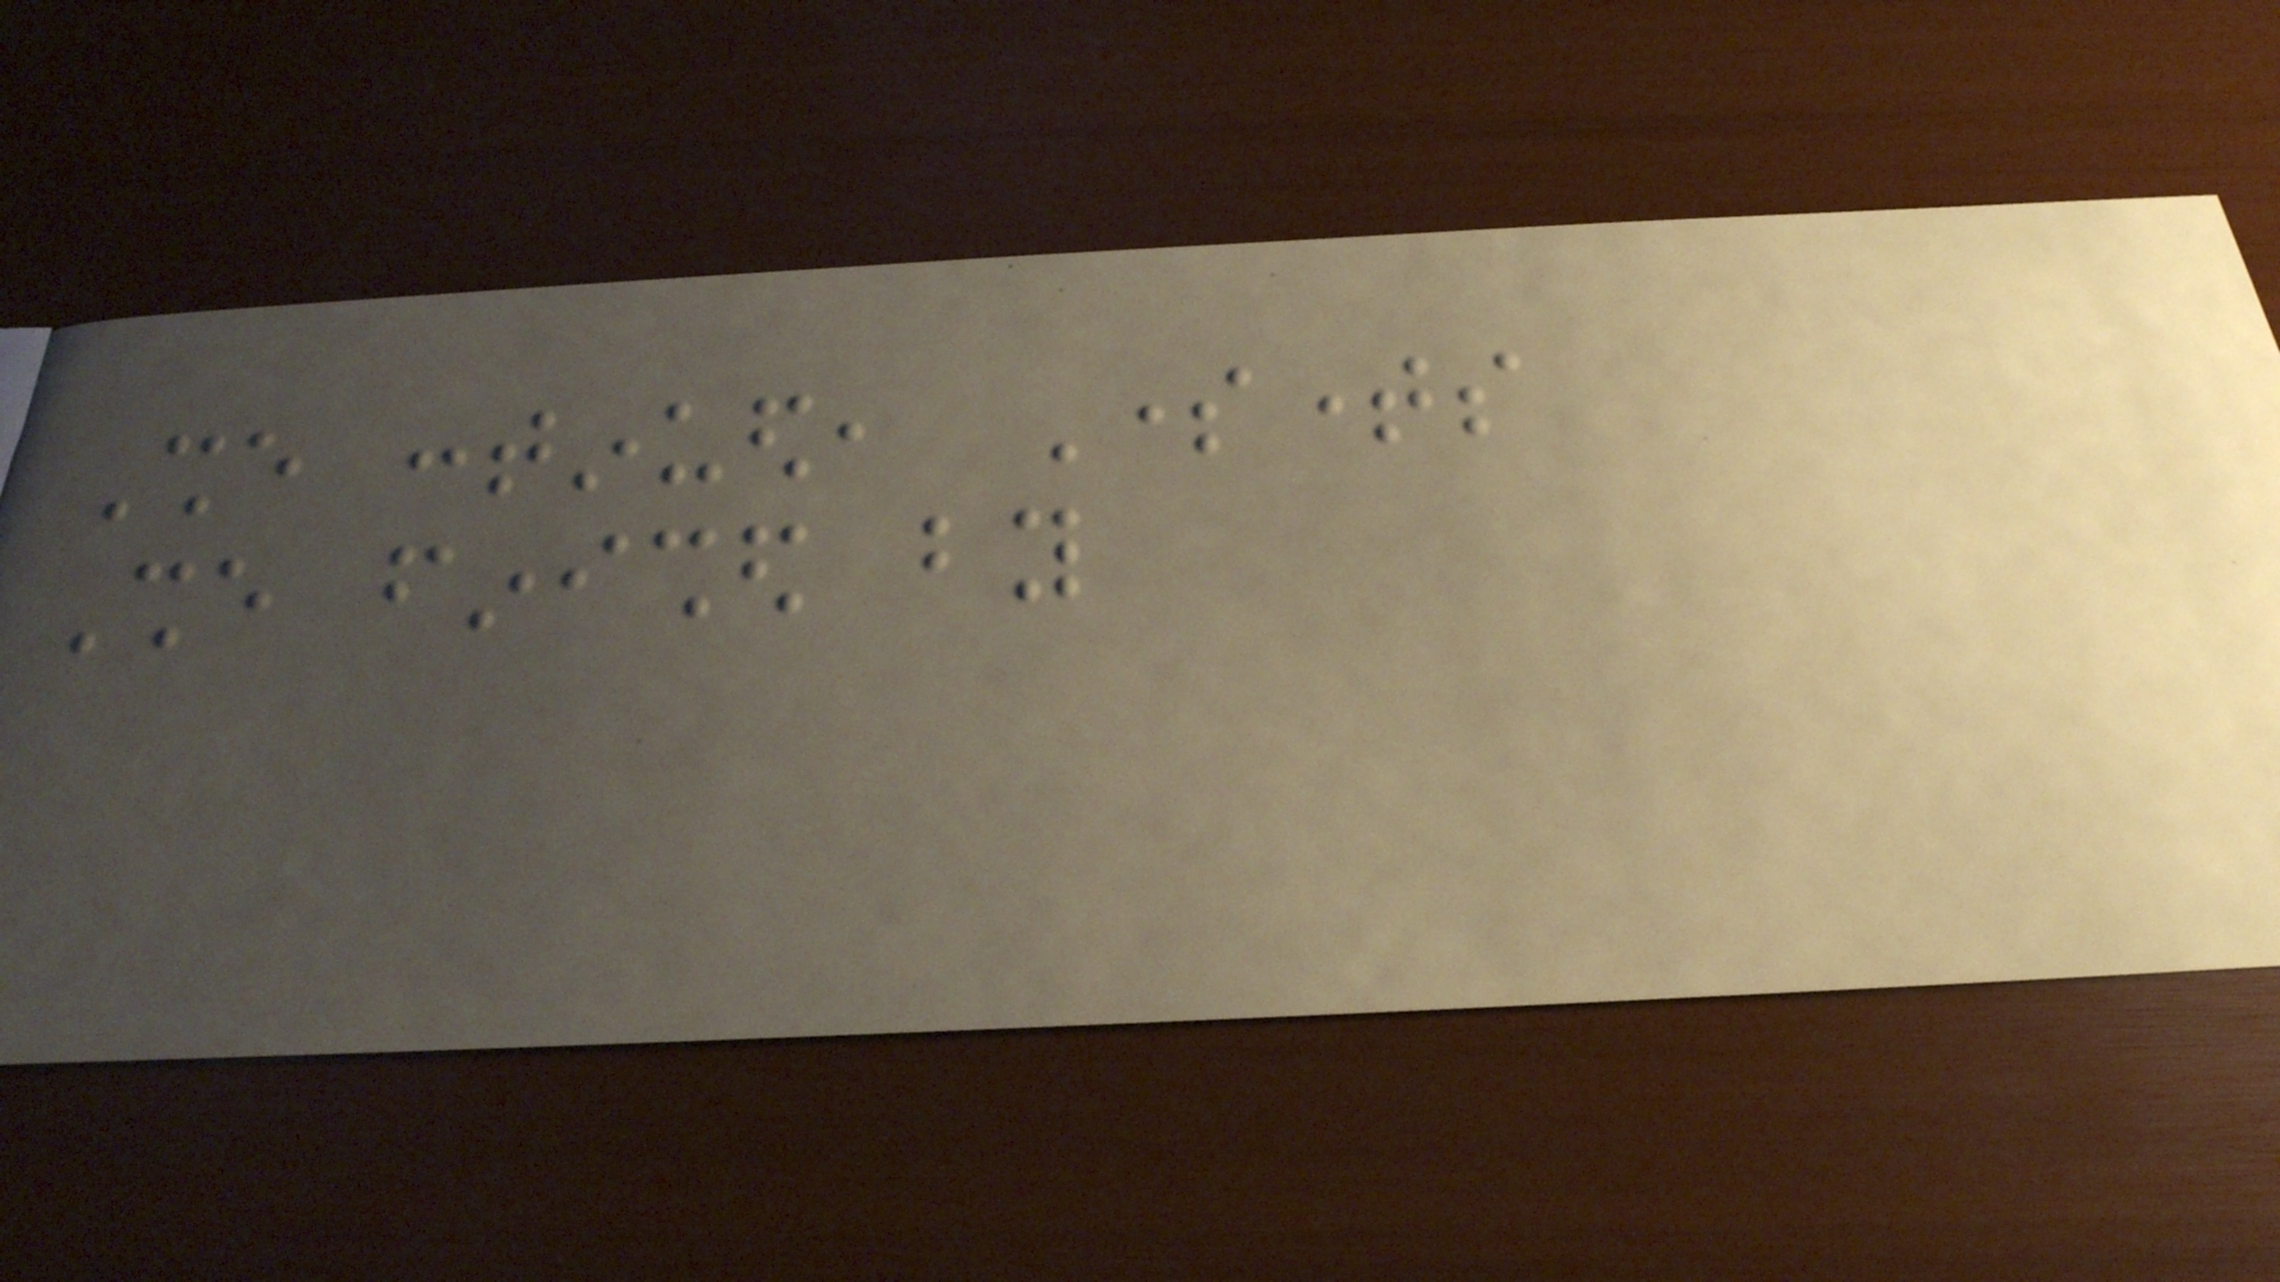She continued, Sometimes
She finished by
